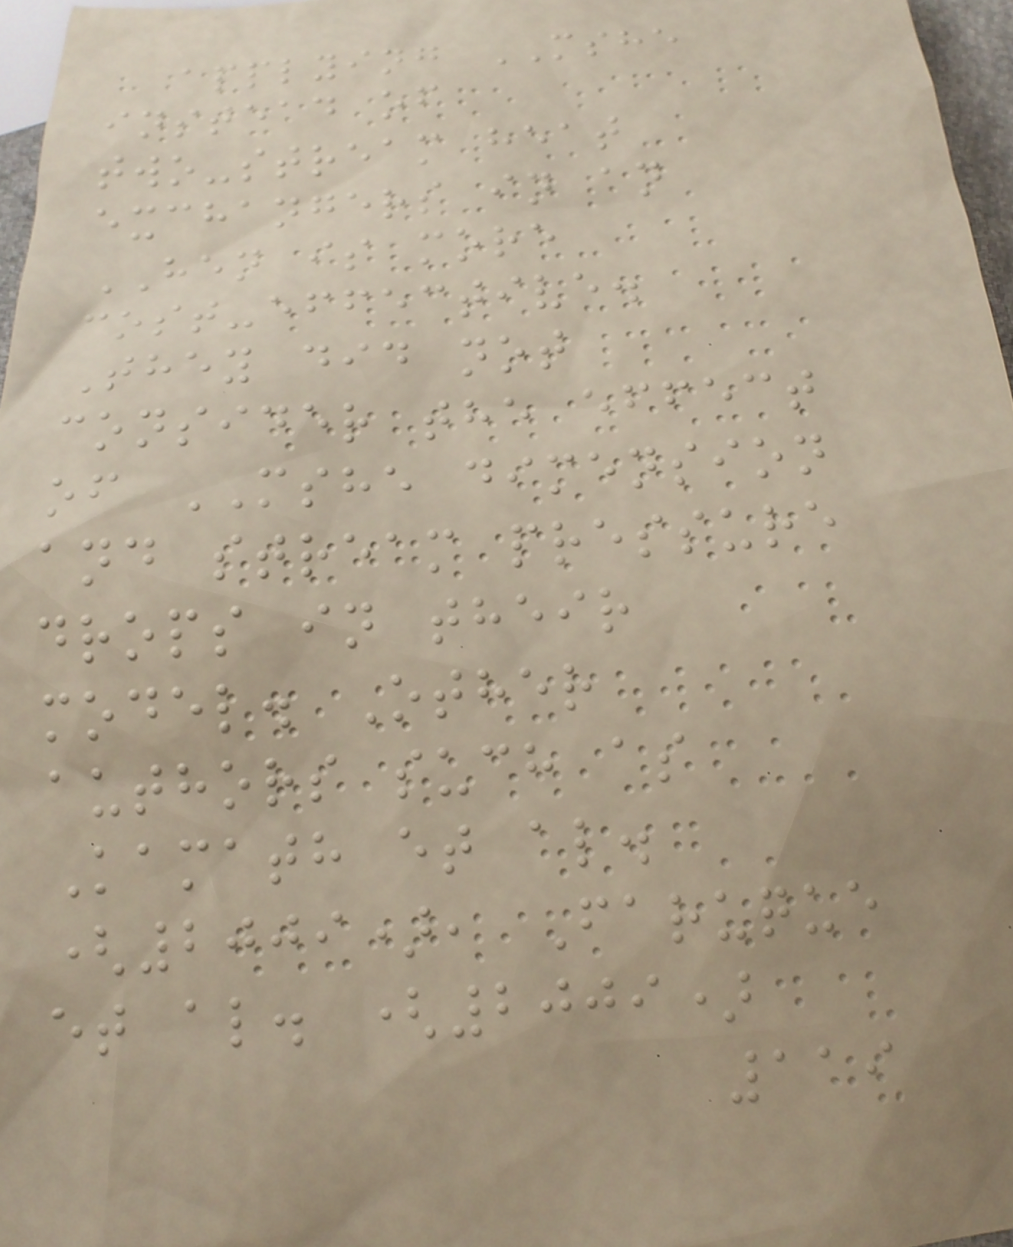applying MSHE
instead of
two-stream heat
exchangers in an
HEN is more
cost-effective.
They did not
consider the effect
of MSHE dimension
and stream pressure
drops in their
model. Other
authors such as
Kamath et al.
(2009), Faruque
et al. (2009)
119
